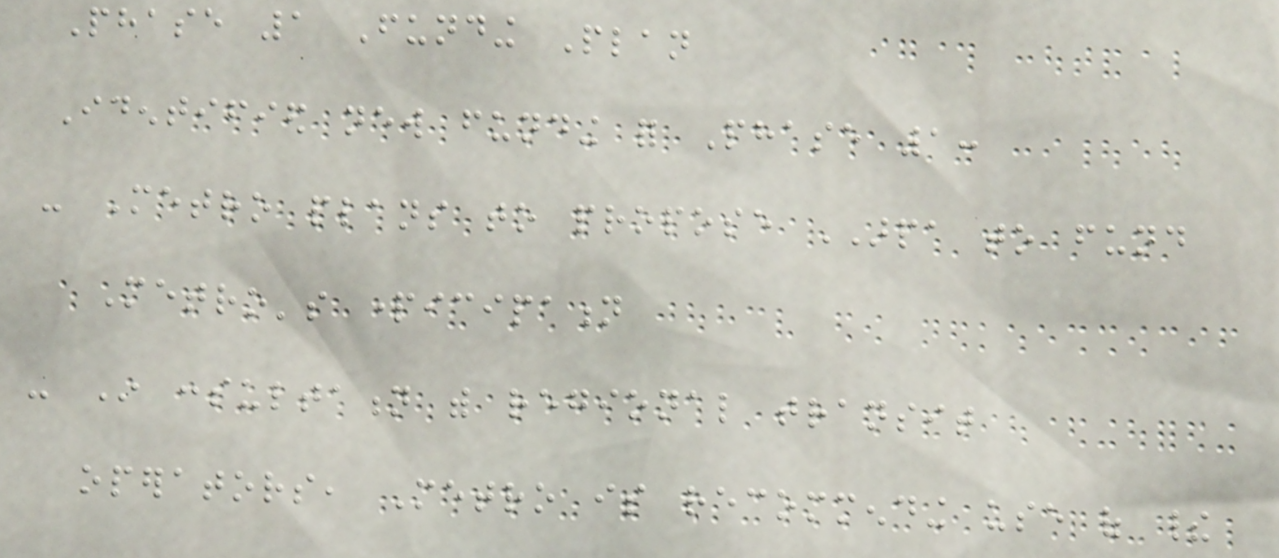Phase 1 Funding Plan
Identified new funding for Phase 1:
- Metro plans to propose ARPA to fund
Metro's participation
- In consultation with regional transit
operators, Metro is recommending use of their
